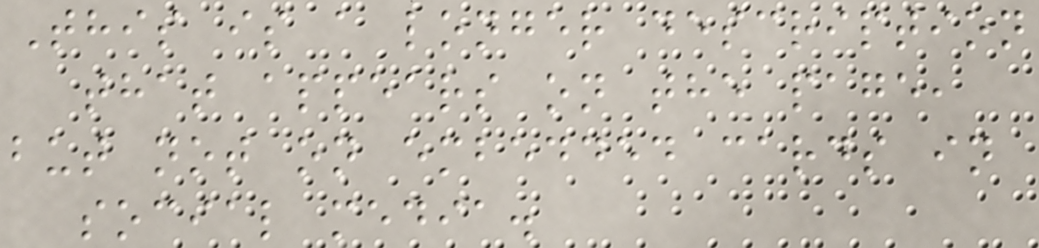This is a longer description
that appears on the page,
but not on embedded cards in
social media.
